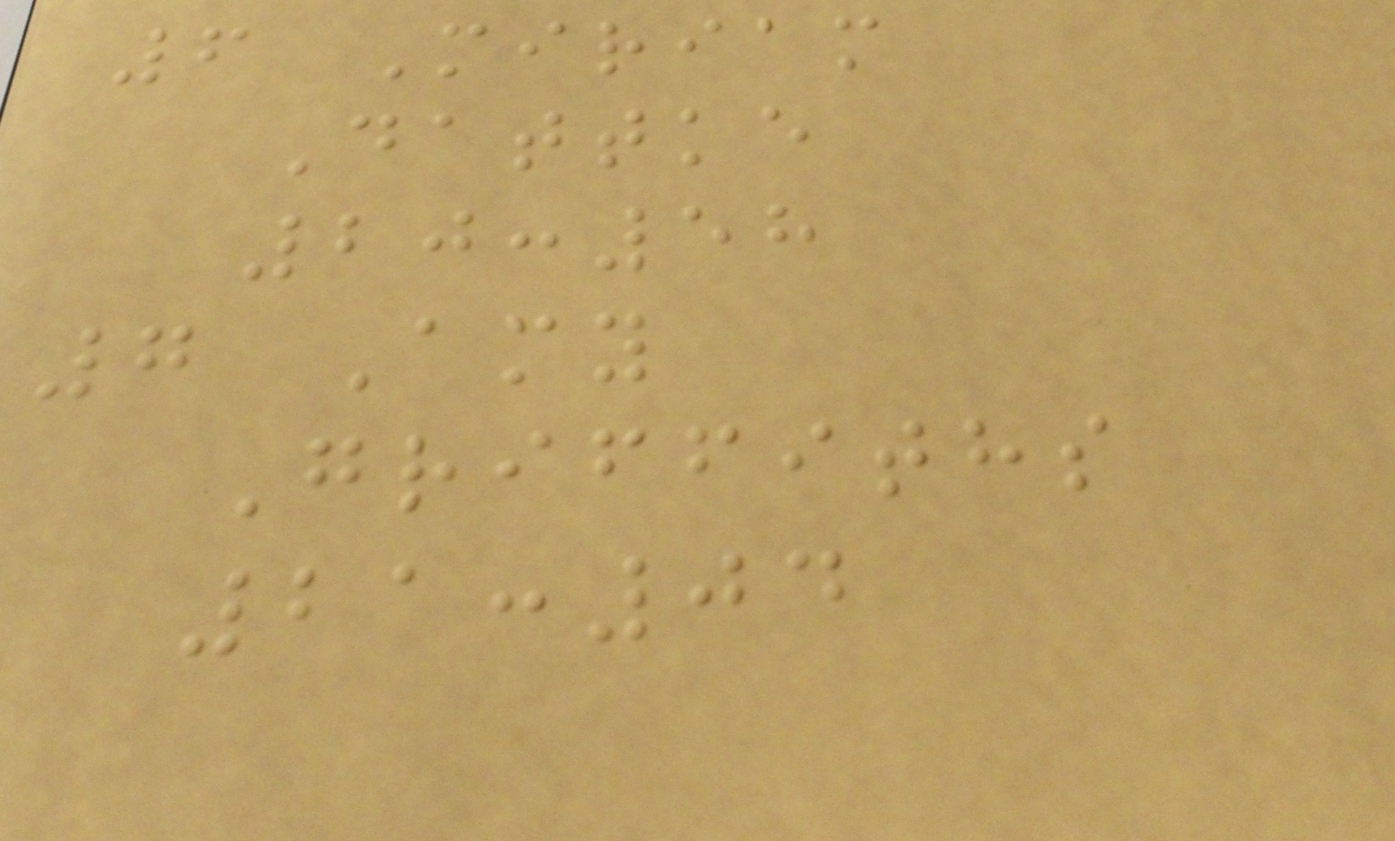6 Miriam
Dattke
20:58
7 Amy
Griffiths
21:04
